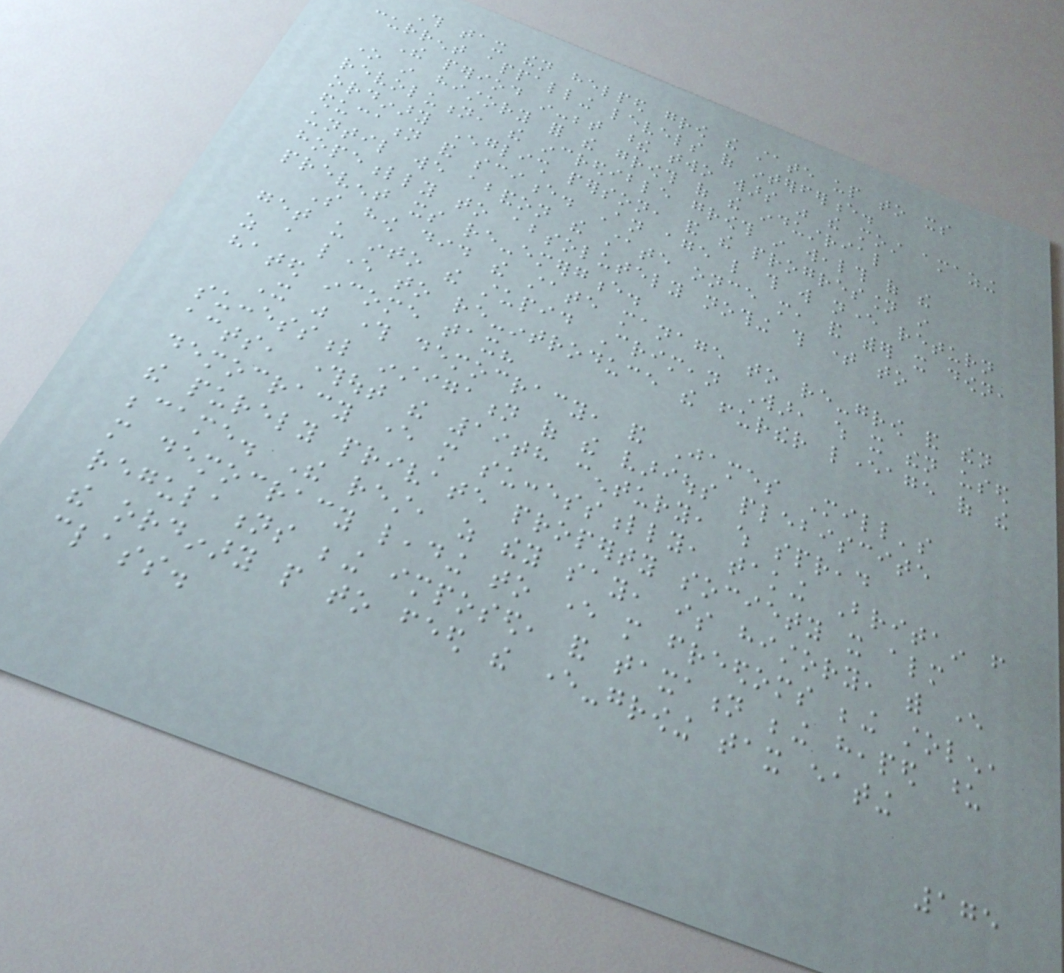This tax then helped grow the state up to its
current appalling levels of interference.
The period in-between these two wars was the most amazing
one in history for the growth of the industrial
revolution, the incredible growth in wealth of the
ordinary English person, and the progression in
education and science. An age like this will never return
until we abandon the state once more, and wither it down,
hopefully to absolutely nothing this time to
prevent its re-emergence.
So how did the state manage to re-grow and then
get us into the stupid Crimean War, which it then used
as a lever to re-introduce the further leverage of the
hated income tax?
It was through democracy, and James Mill's
successful instigation of the various plebiscite
acts, throughout the 19th century, which spread
democracy ever more successfully, taking Britain from
the purely private property society it almost
became. The rest, as they say, is history, with ever
more democracy leading to ever more freedoms being stolen,
regulations being imposed, and taxation being heaped upon
the ordinary people to feed the ever-growing tax eating
class.
175
